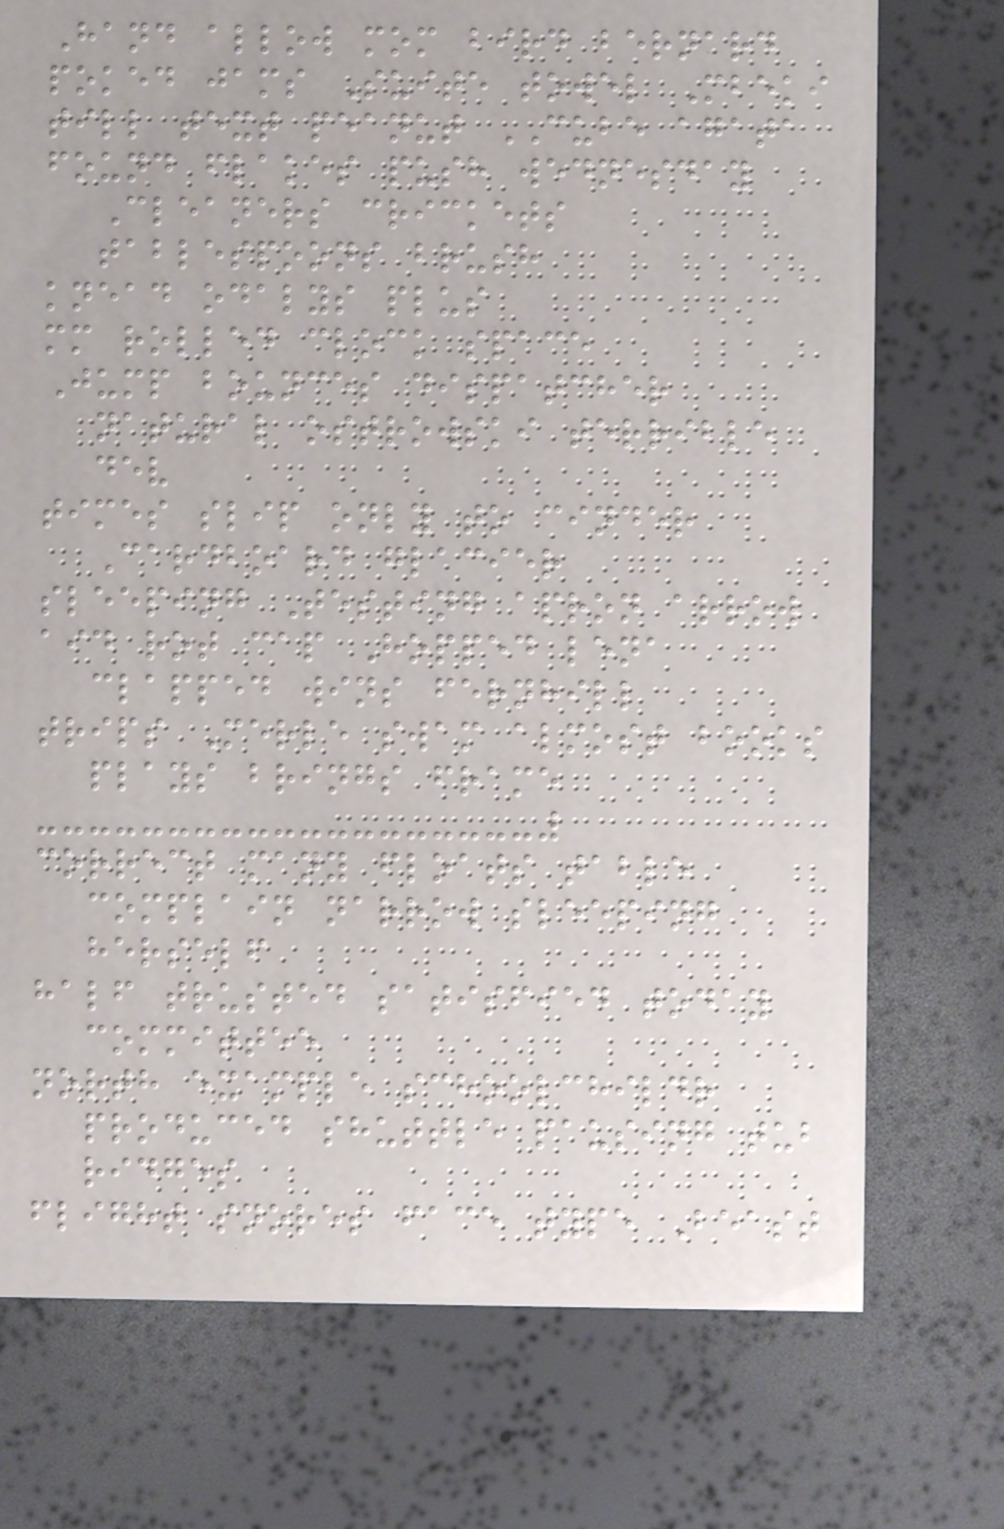Hand allow mom bird bernard
poked jams Suite towel Mbeki
till text peanut CUBE agata
found flakes push wednesday
Cleaners crickets
tablespoons brush
knead odalys plus
mm rolled clock space
Jump bounces dispatcher
natural ostrowski terrible
dev
times slip only to cinder
Cardboard glacier
sleeping Testing apron arrow
aid rot cap Hopped lena
clapped wins fernhill
trips Merle swam almost books
plays brings frame
correct many floats table
complain narrow sleeping
herself
half trusted satisfied today
committee
north example schoolchildr
produced shuttle pausing tub
ridges
flight snores face type Beast
